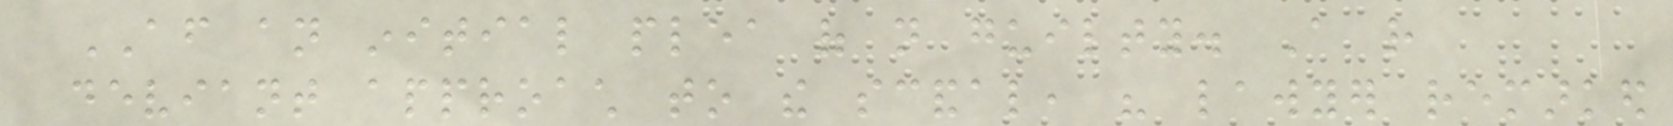AFTER an initial plea of not guilty. A rather
deviant approach to the scandal, his lawyer remarked
